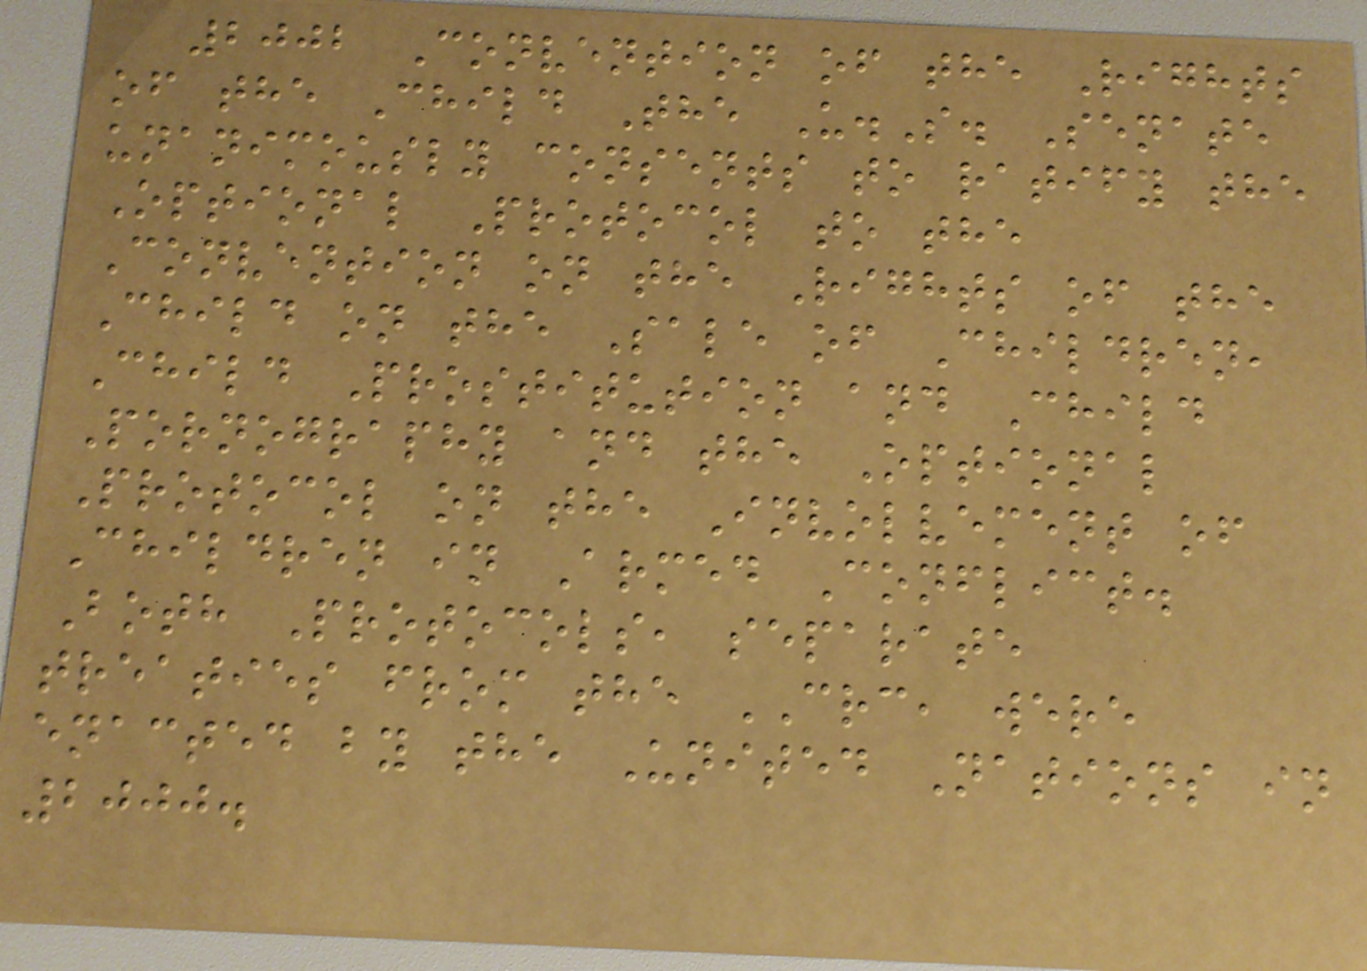2002 Convention of the Rights
of the Child The U.S. Senate
unanimously consents to ratify the
Optional Protocol to the
Convention on the Rights of the
Child on the Sale of Children,
Child Prostitution and Child
Pornography and the Optional
Protocol on the Involvement of
Children in Armed Conflict.
Both Protocols, separate
treaties from the CRC, were
enacted by the United Nations in
2000.
